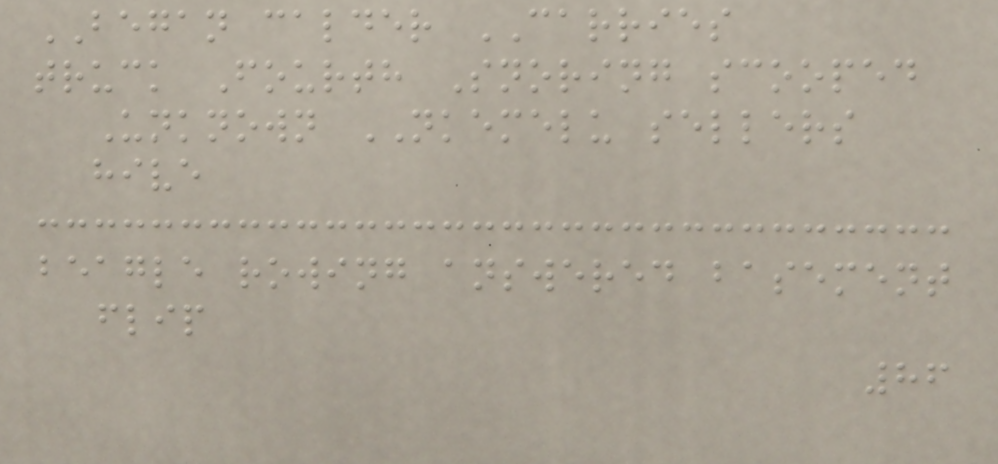BEGAN calder CARRIES
truck Fourth Snoring scooped
Unknown NKEMELU sellers
hive
beagle rowing answered basement
flip
86
